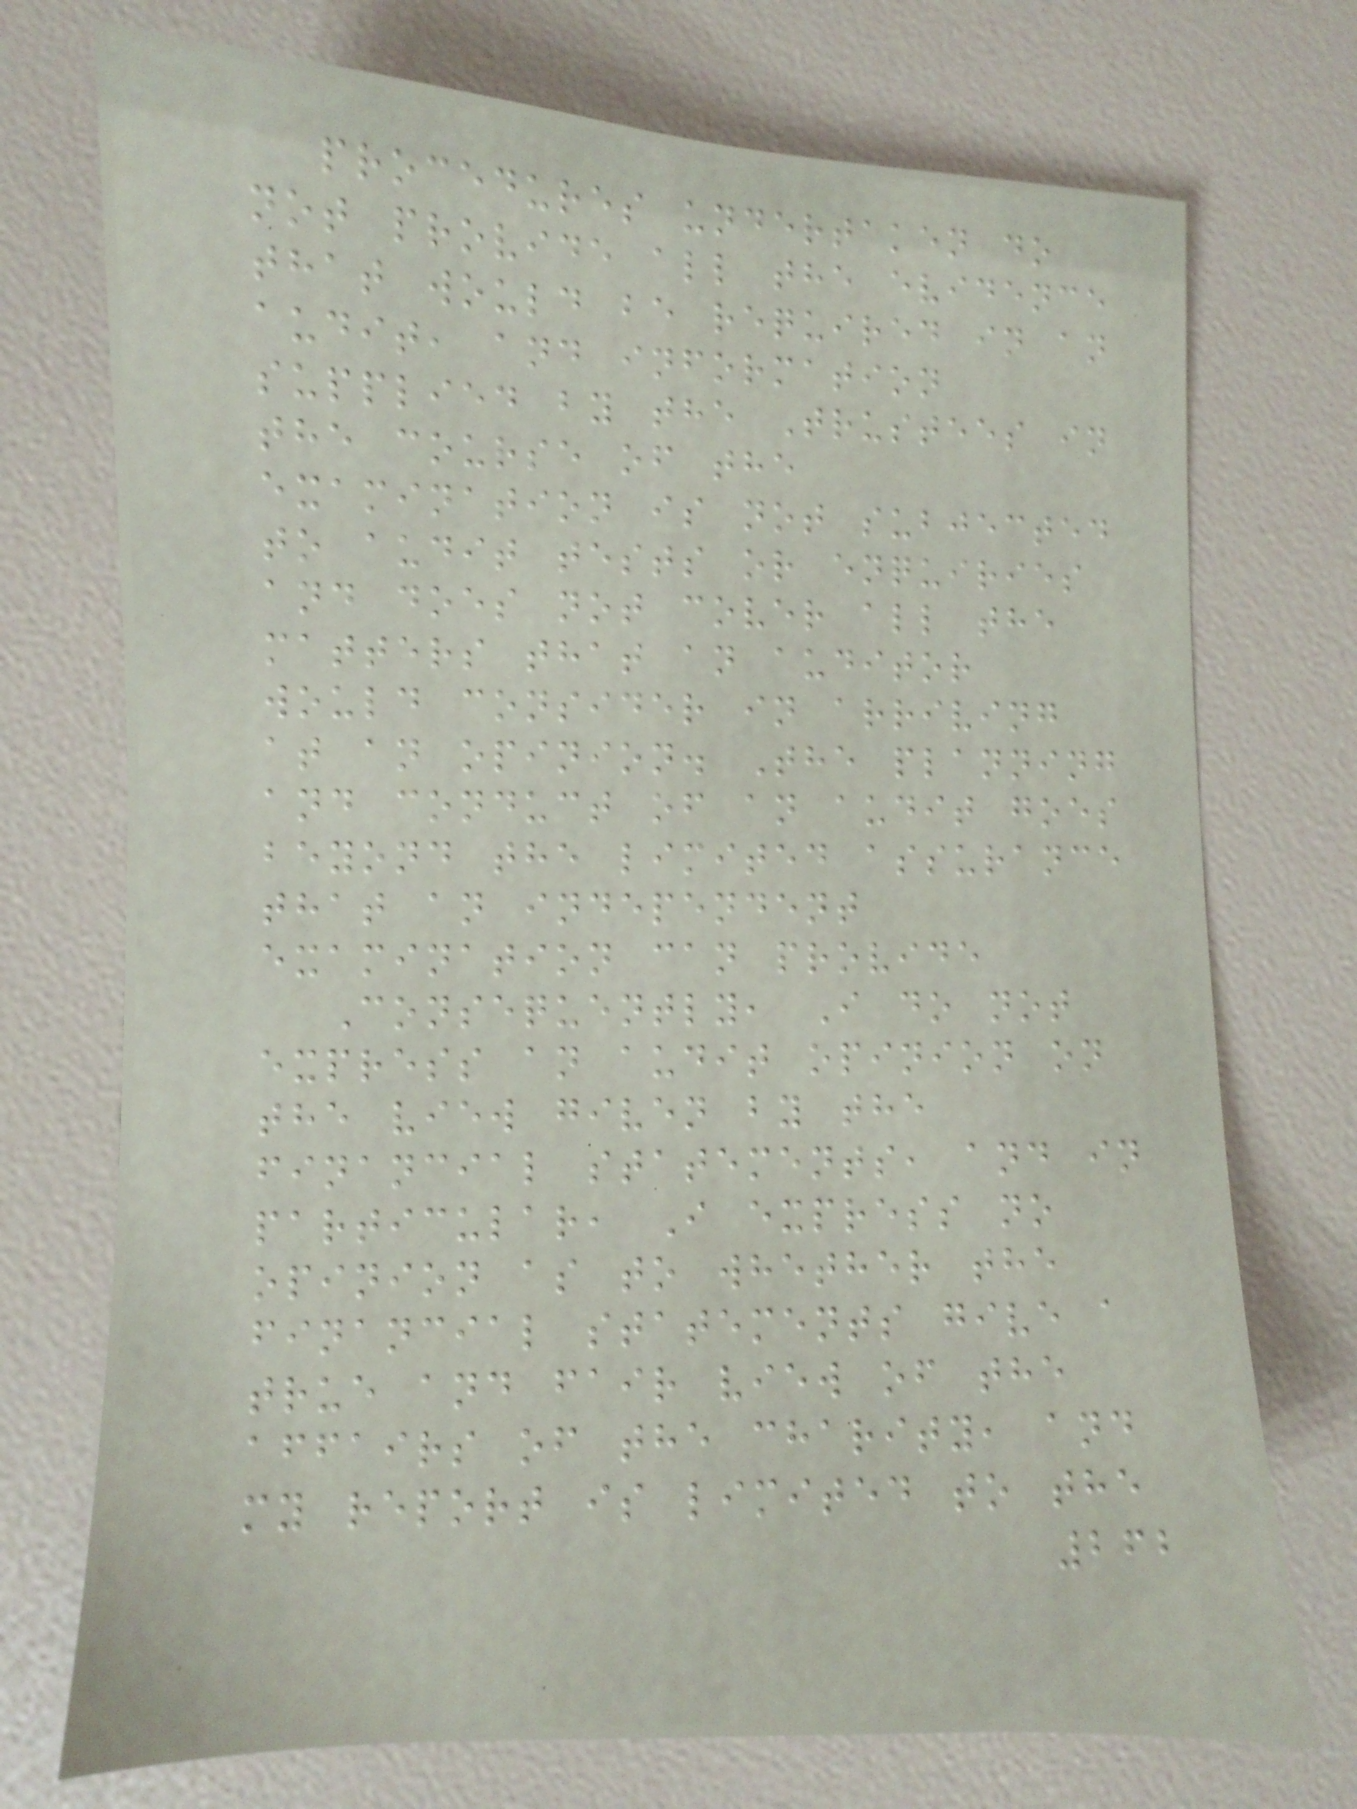procedures undertaken do
not provide all the evidence
that would be required in an
audit, and information
supplied by the Trustees in
the course of the
examination is not subjected
to audit tests or enquiries
and does not cover all the
matters that an auditor
would consider in arriving
at an opinion. The planning
and conduct of an audit goes
beyond the limited assurance
that an independent
examination can provide
Consequently, I do not
express an audit opinion on
the view given by the
financial statements, and in
particular, I express no
opinion as to whether the
financial statements give a
true and fair view of the
affairs of the charity, and
my report is limited to the
262
